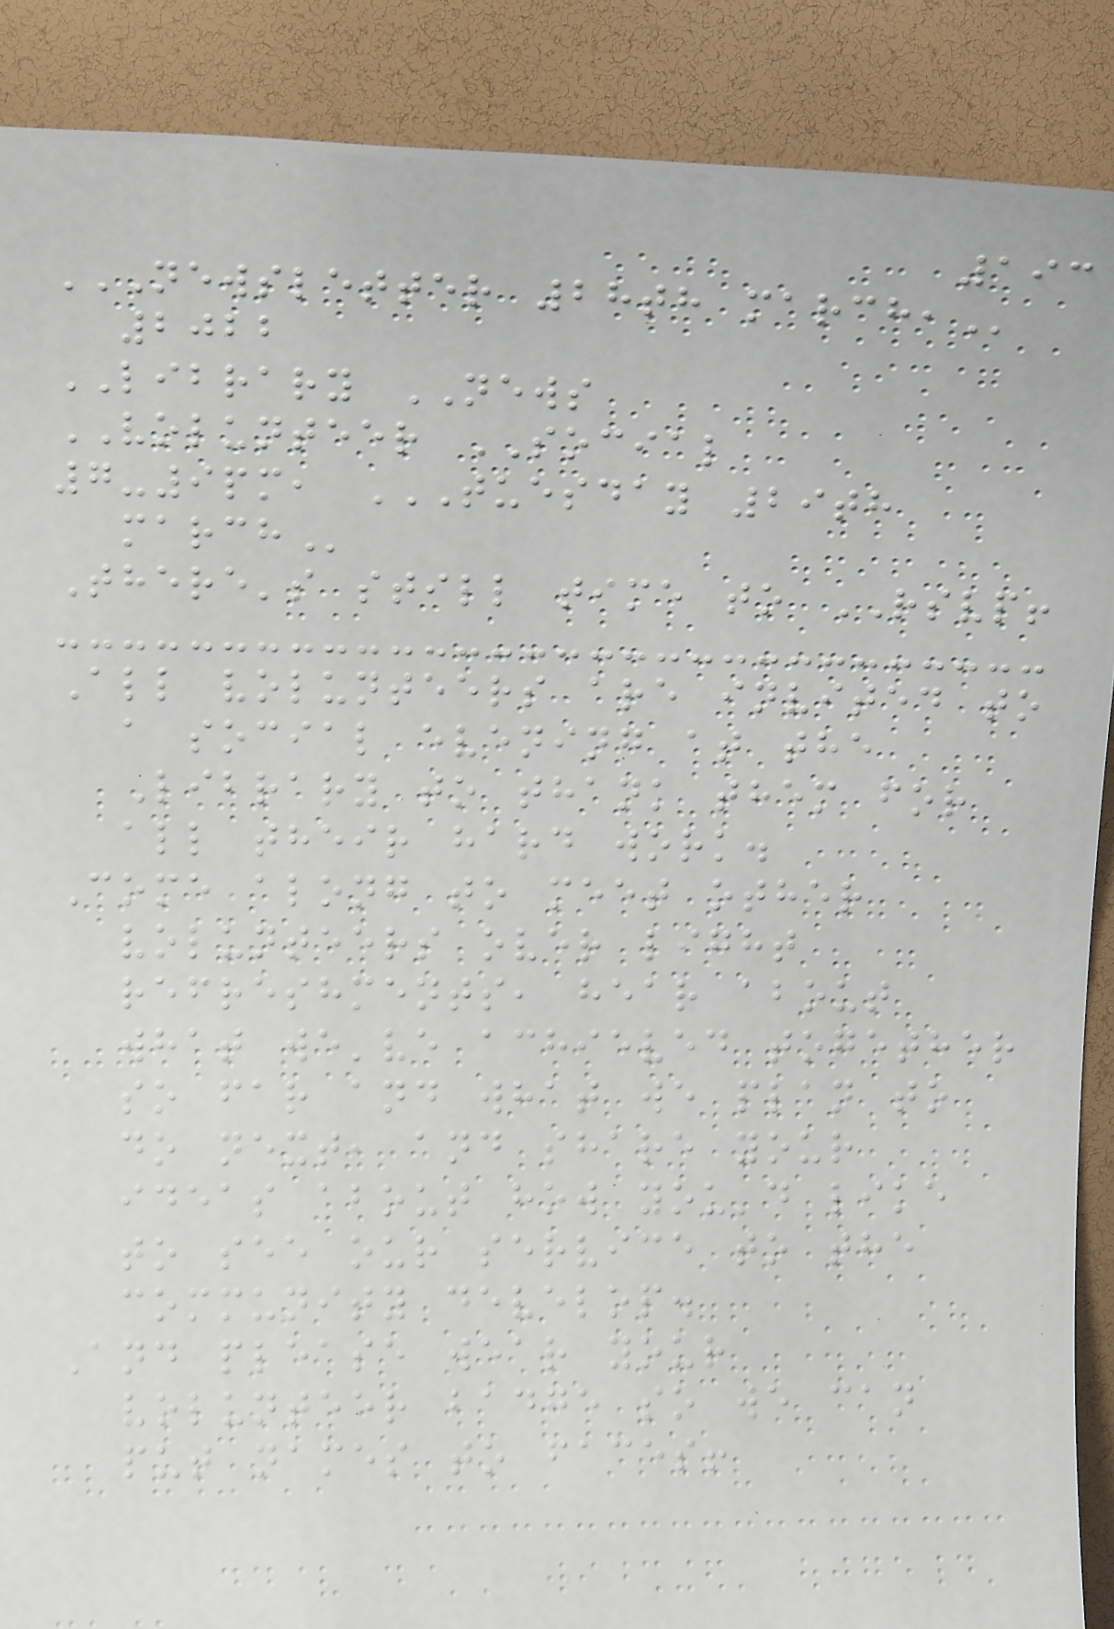193
NEWSLETTER 28TH MARCH,
2022
LIBRARY NEWS
VOLUNTEER SOCIAL
7-9pm, TUESDAY 29TH
MARCH
There's still time to RSVP!
All volunteers are invited to
a social evening at the
Library to thank them for
all their hard work.
Come along to meet other
volunteers over light
refreshments, hear about
what we've achieved together
so far and what we plan to
do next, and share your
ideas about how you'd like
to see our service to the
community develop.
And please wear your
volunteer badge so we can
put names to faces!
